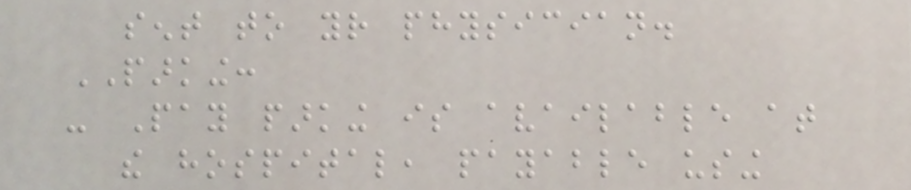sent to your physician.
PARKING:
- Pay parking is available at
the hospital, payable using
